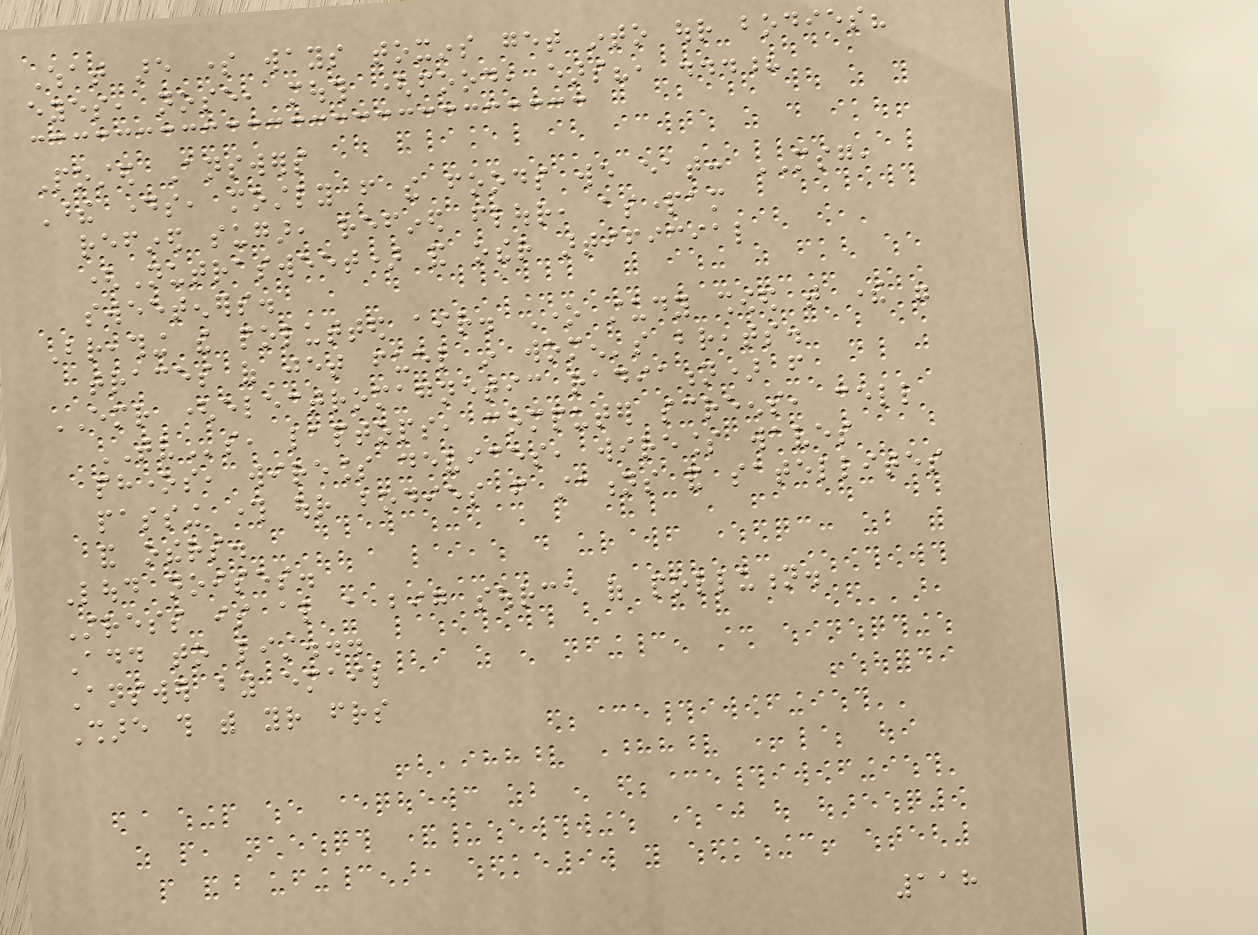What are some ways toxins get into our bodies?
eyes, nose, mouth (food, ears?, ...?
Posted Answers
These days, mostly from the foods we eat: MSG,
refined sugar, refined flour, aspartam
(Nutrasweet) and other artificial
sweeteners.
Breathing the polutted air. One study showed that there were
traces of jet fuel in women's breats.
EMR (electromagnetic radiation) from
TVs, laptops, computer screens, cell
phones, wireless devices, wireless waves
passing through our bodies from stations and satellites
and others.
Loud noises.
Stress is also a big source of pollution.
Add to list...
Answer by email
Share this with your friends
118
